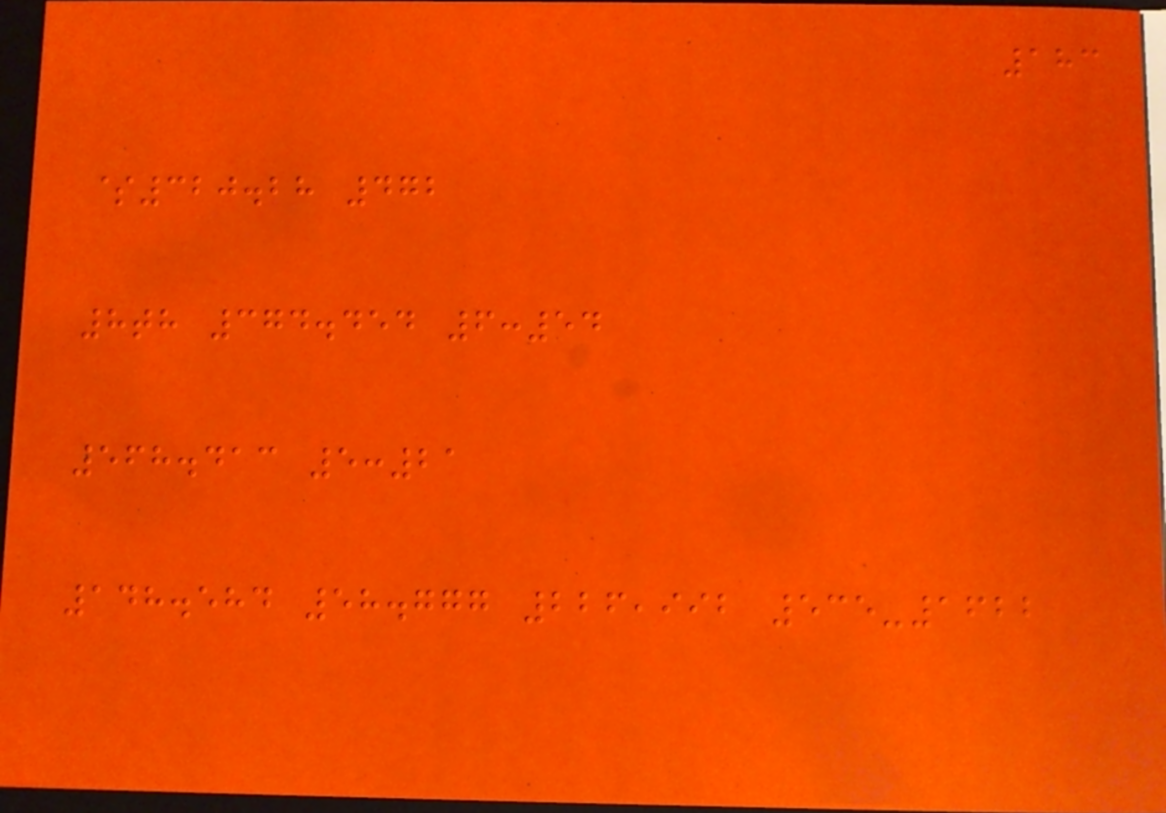183
$320.28 472
8th 374.454 6:54
568.413 5:21
148.584 58.777 226,992 535-1622
